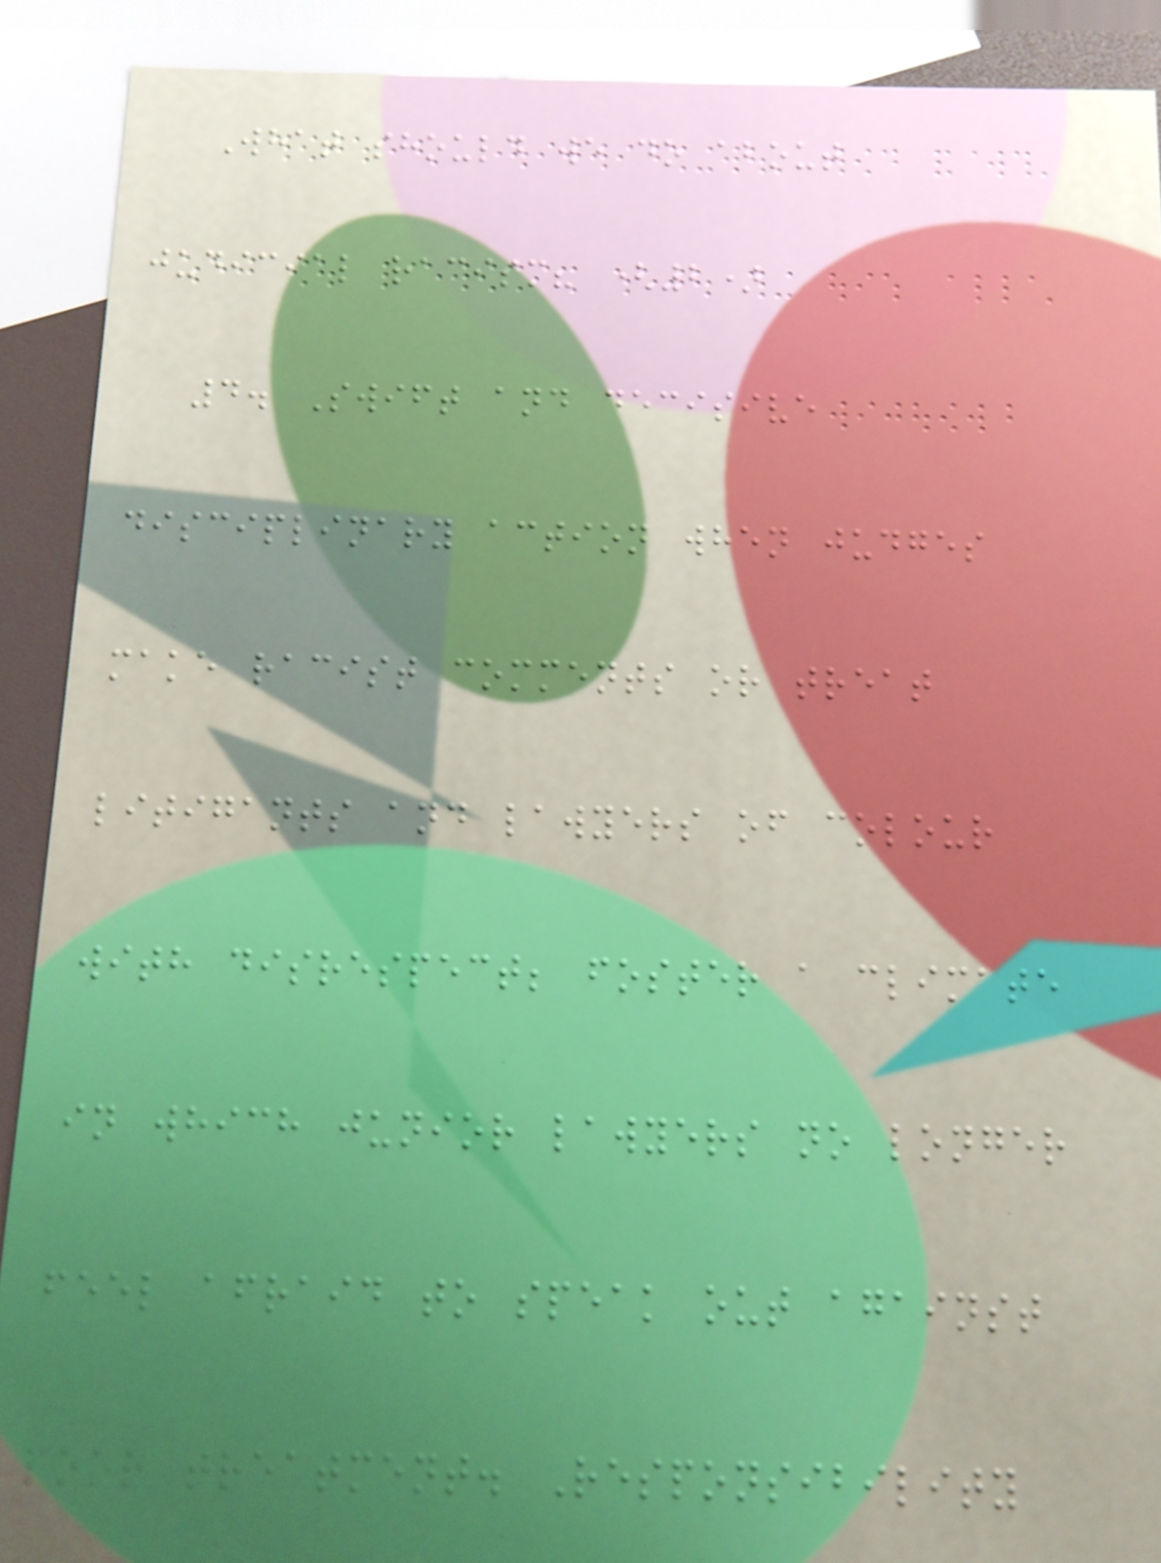What should we do about
judicial racism? (2)
4. Swift and decisive
disciplinary action when judges
make racist comments or treat
litigants and lawyers of colour
with disrespect; foster a climate
in which junior lawyers no longer
feel afraid to speak out against
poor treatment. Responsibility
